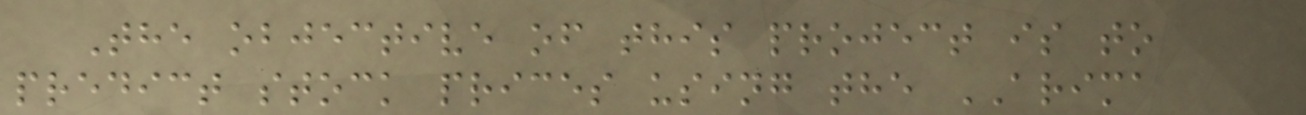The objective of this project is to
predict stock prices using the ARIMA
